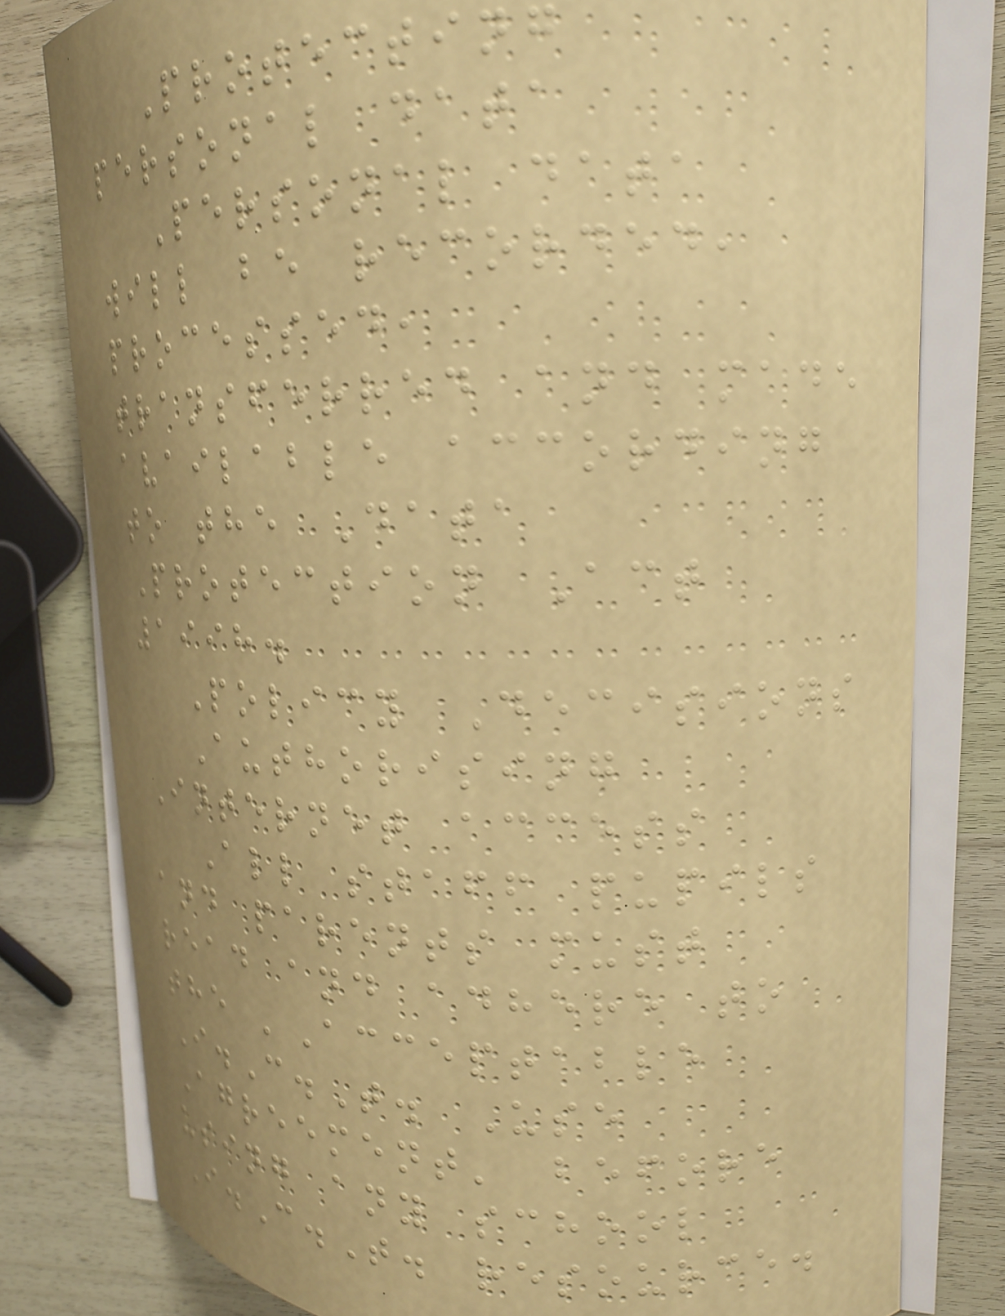Protecting
personal data
Personal data
will be recorded,
processed,
transferred and made
available according
to the Data
Protection Act
1998.
Policy Decisions
Authorising
Internet access
All staff pupils
and parents must
read and adhere to
the 'Acceptable
I.C.T. Use
Agreement' before
using any school
I.C.T. resource.
